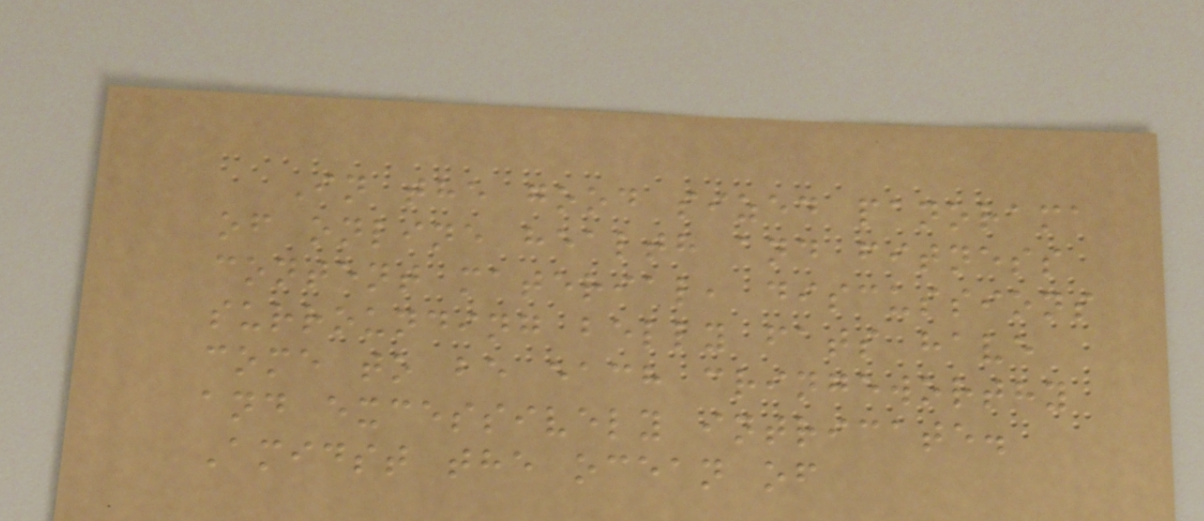In the good sized panorama
of online health and fitness
content material, discussions
surrounding belly fats have
come to be each cringeworthy
and excessively intricate.
Amidst the ocean of
